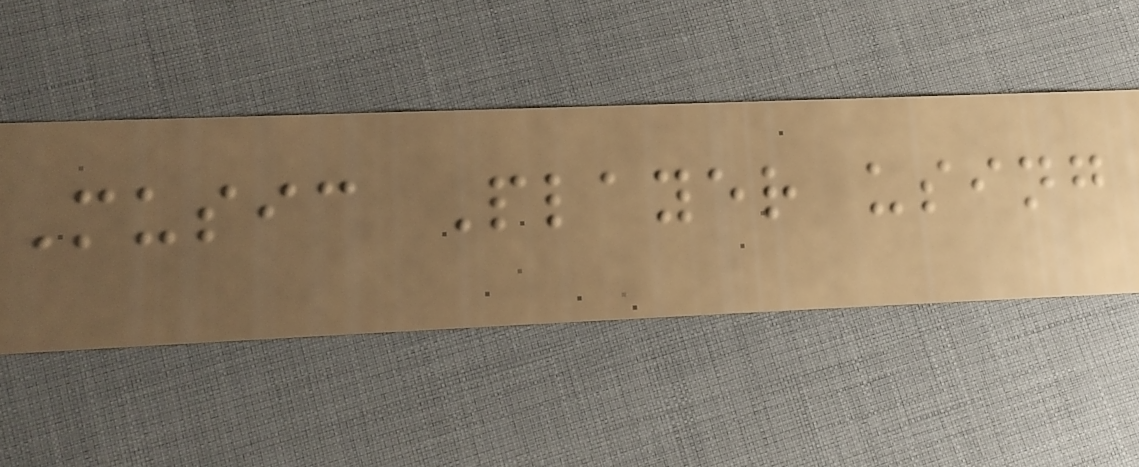Music Player using
